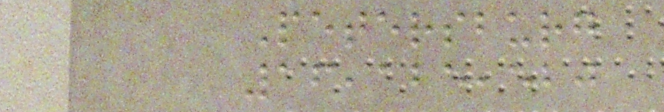Petersburg
16,125,520
